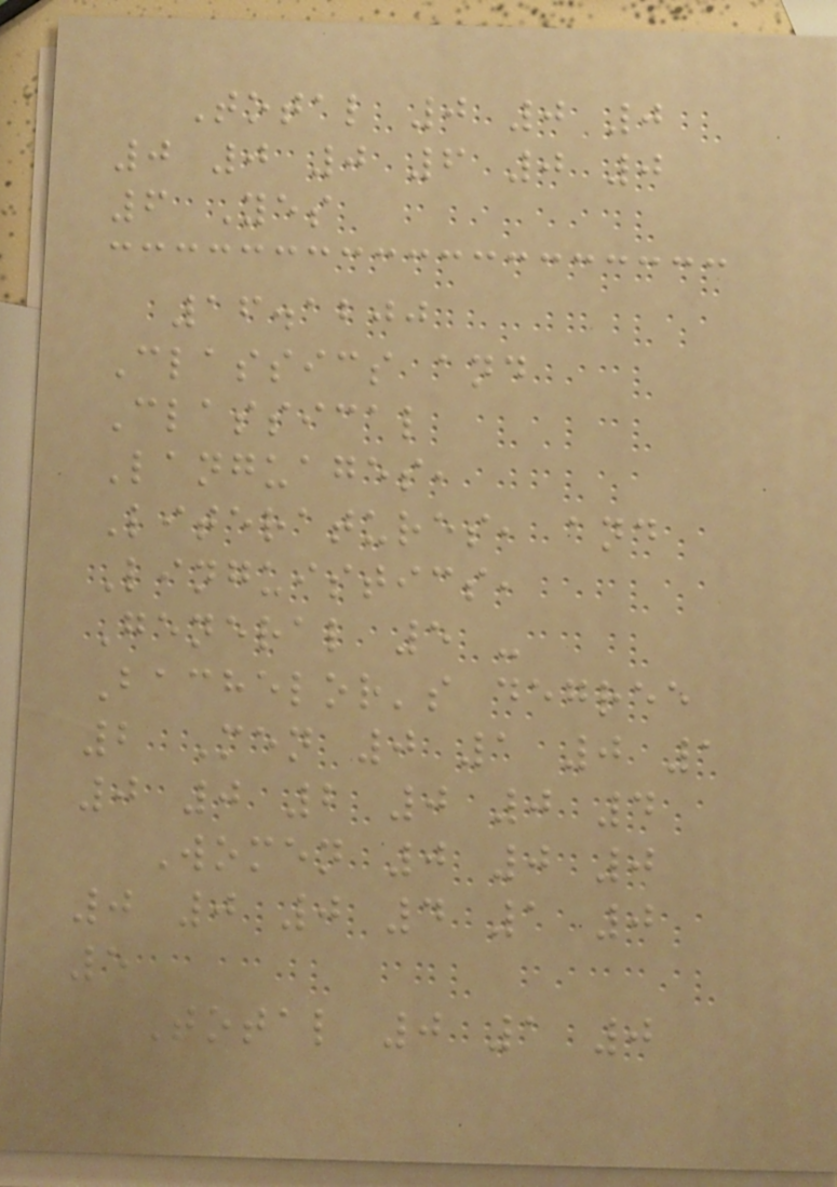Total 0 0 0
0 0 0 6 0 0
6 Yes
16.1200
Classics and
Classical
Languages,
Literatures, and
Linguistics,
General 5 -
Bachelor's degree
2 Men 0 1 0 1
0 0 2 0 0 4
Women 0 0 0
0 0 0 4 1 0
5
Total 0 1 0
